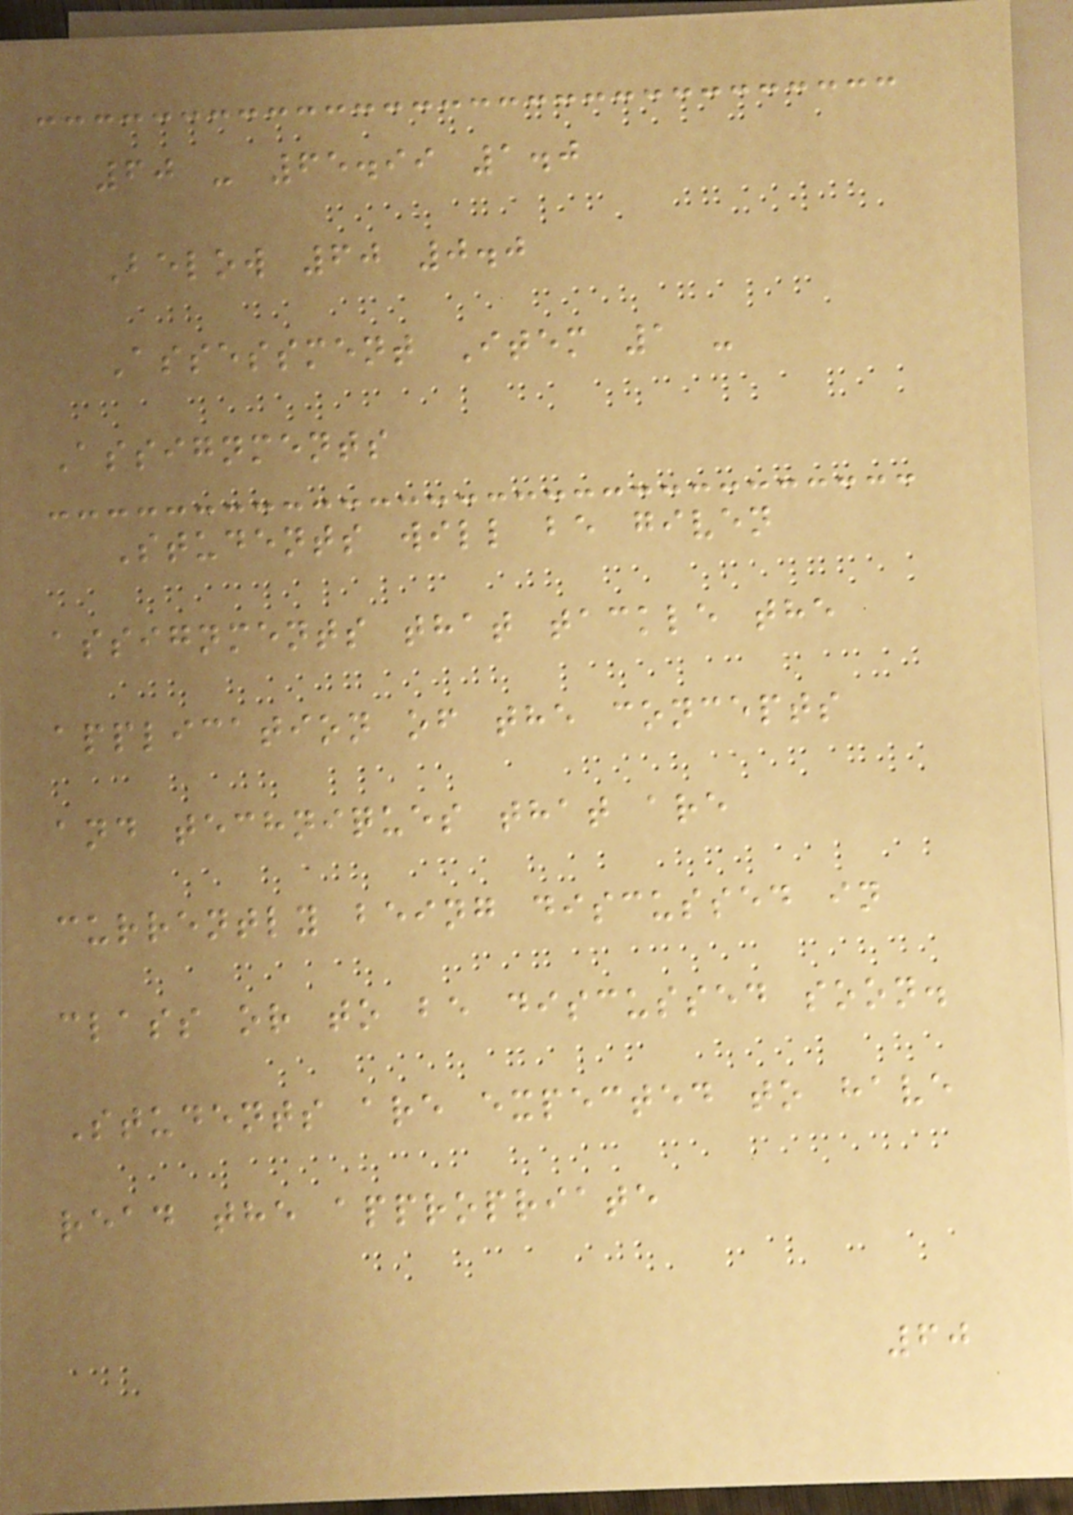60 - 65.99 1.0
Below 60 0.0
Assessment Item 1 -
Assignments
Students will be given
assignments that tackle the
application of the concepts
and techniques that are
currently being discussed in
class or to be discussed soon.
Students are expected to have
read the appropriate
60
